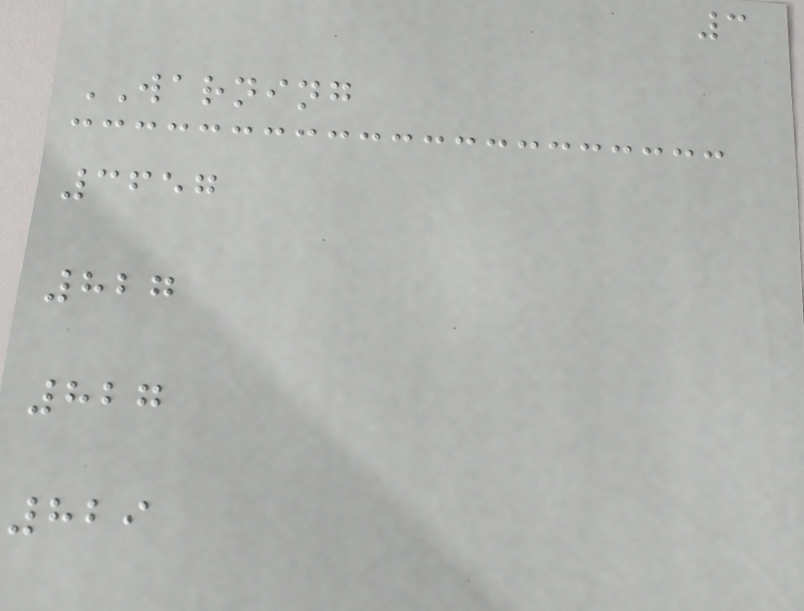3
WARNING
3657
827
827
829
